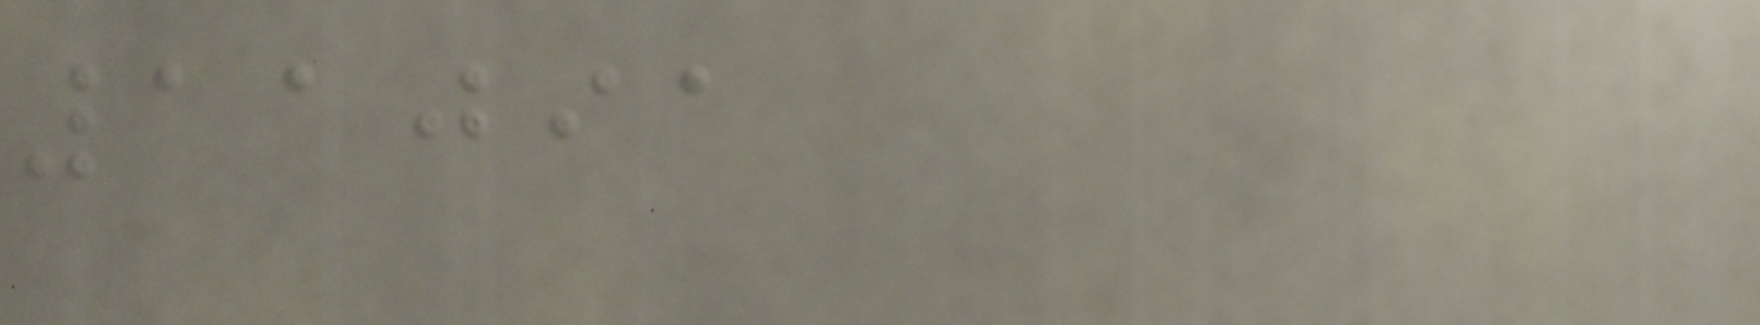11091
